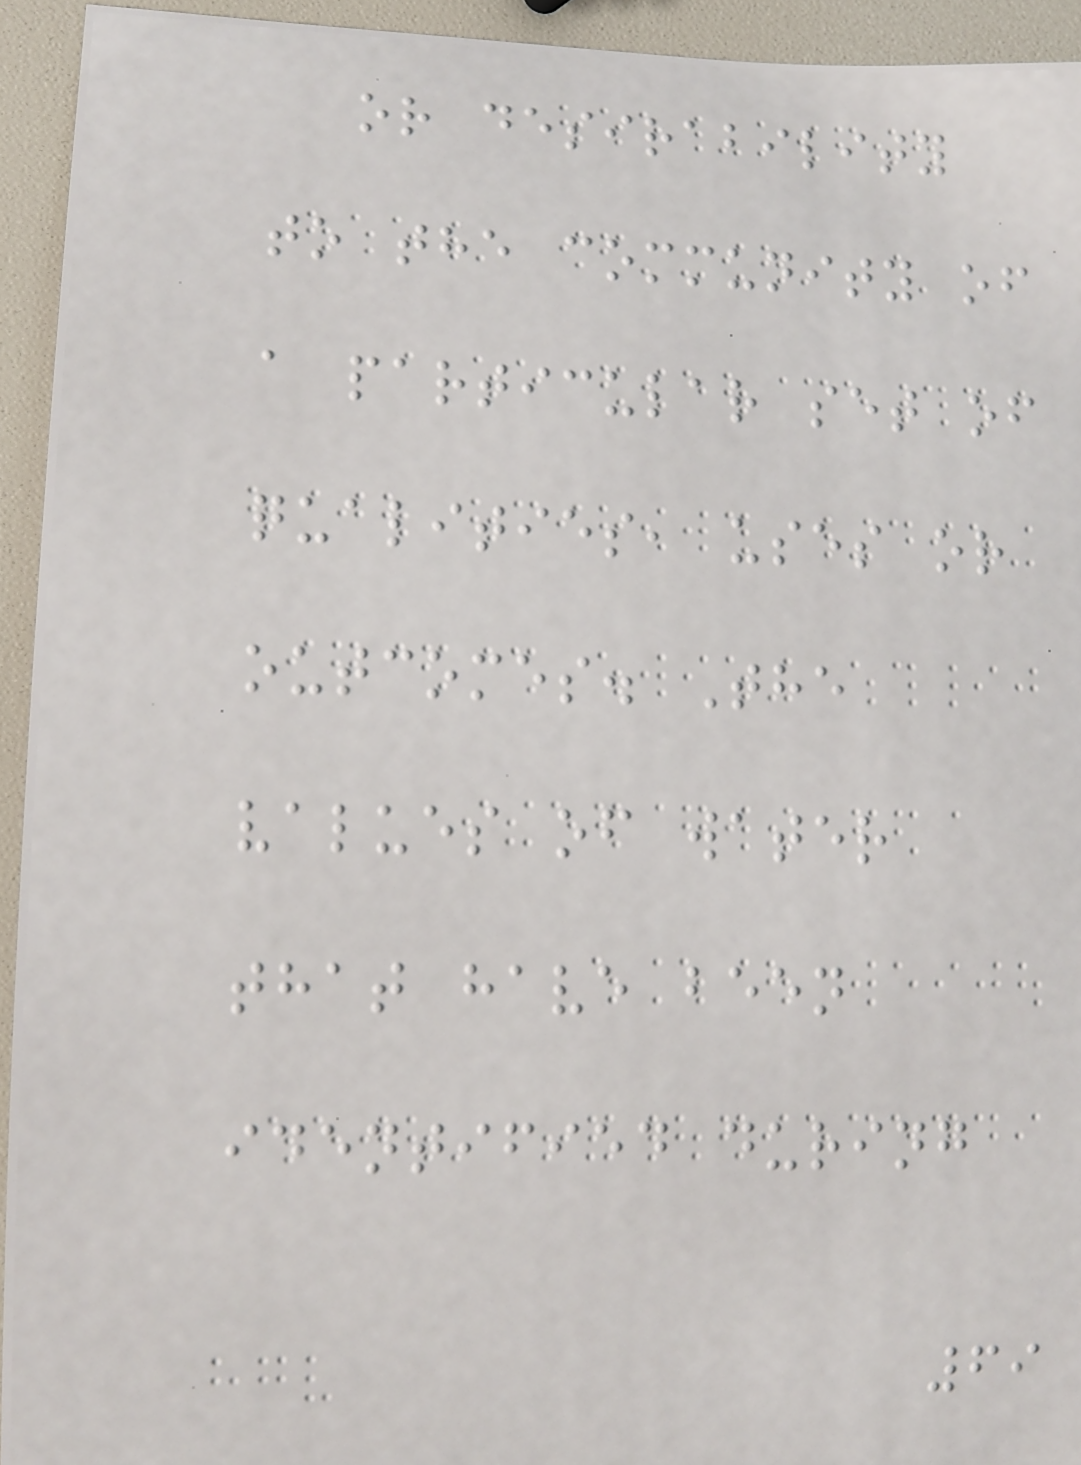or desirability
to the community of
a particular set of
qualities, uses or
outcomes. The
values of water
that have been
identified during
69
